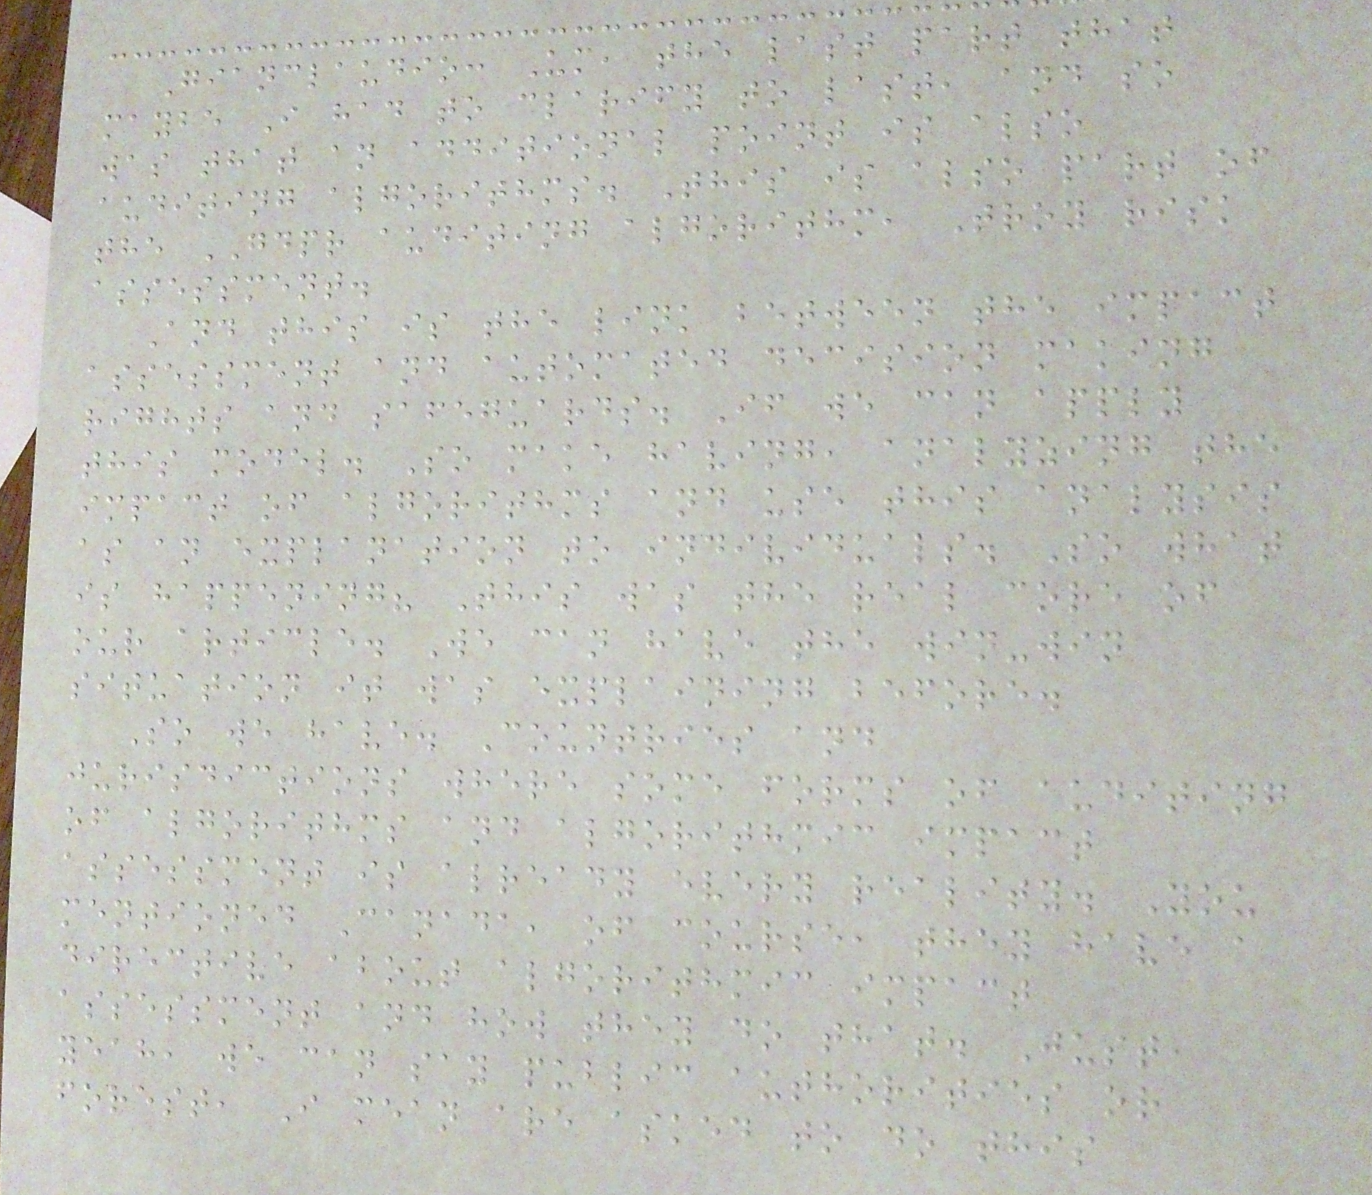Gianclaudio: Um, the last part that
maybe I had to clarify to last, and so
was that an additional point is also
auditing algorithms. This is also part of
the GDPR auditing algorithm, Troy risk
assessment.
And this is the link between the impact
assessment and automated decision making
rights and safeguards. If we can apply
this model. So make having, analyzing the
impact of algorithms and use this analysis
as an explanation to individuals. So what
is happening? This was the real core of
our article. We can have the win-win
situation it was explaining before.
So we have. Countries and
jurisdictions where some forms of auditing
of algorithms and algorithmic impact
assessment is already every reality. You
mentioned Canada, of course, they have a
directive about algorithmic impact
assessment and how they do that. Just,
yeah, we can say public authorities or
forest, I mean are asked to do this
